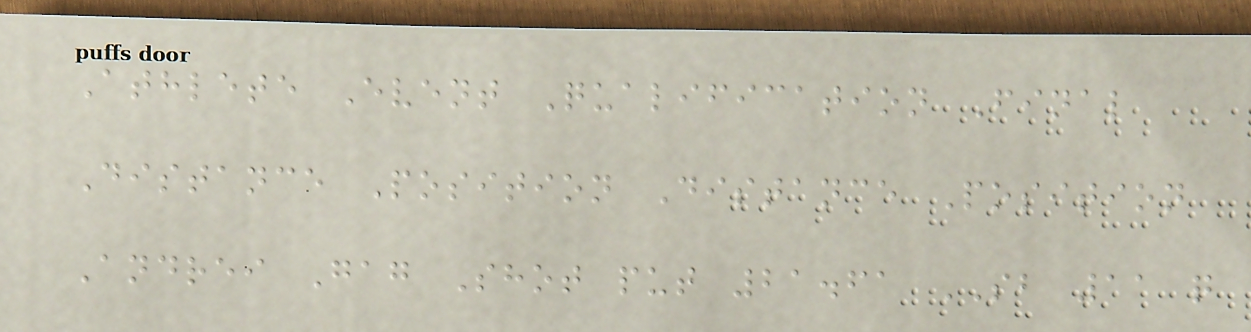Athlete Event Qualification Final
Distance Position Distance Position
Andrei Gag Shot put 21.61 SB 11 q
